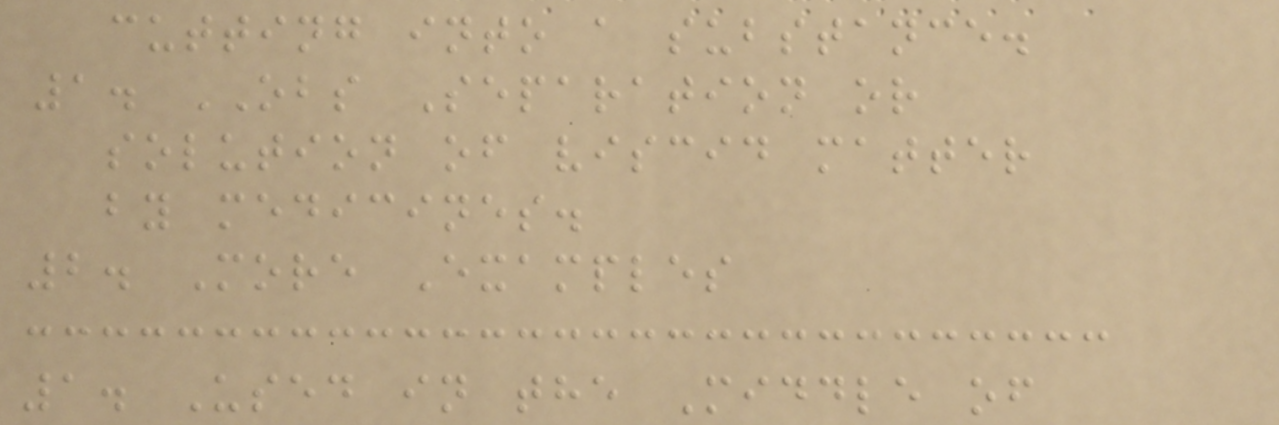cutting into a substance.
1. OBS Separation or
solution of viscid matter
by medicines.
2. More Examples
1. Used in the Middle of
